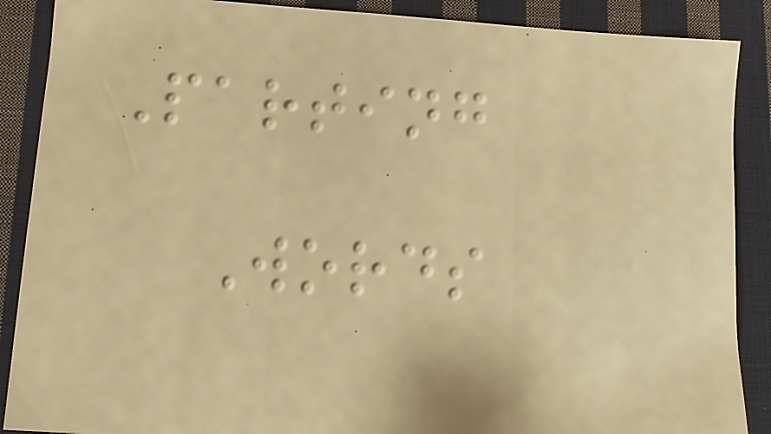Parting
Words
